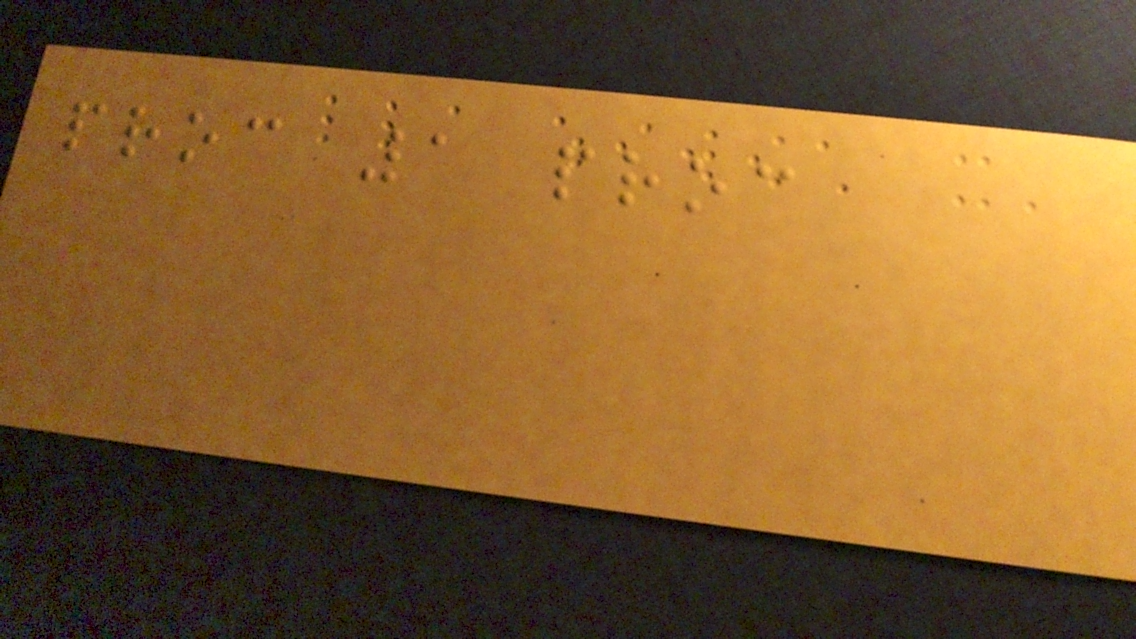proc 1 proc
